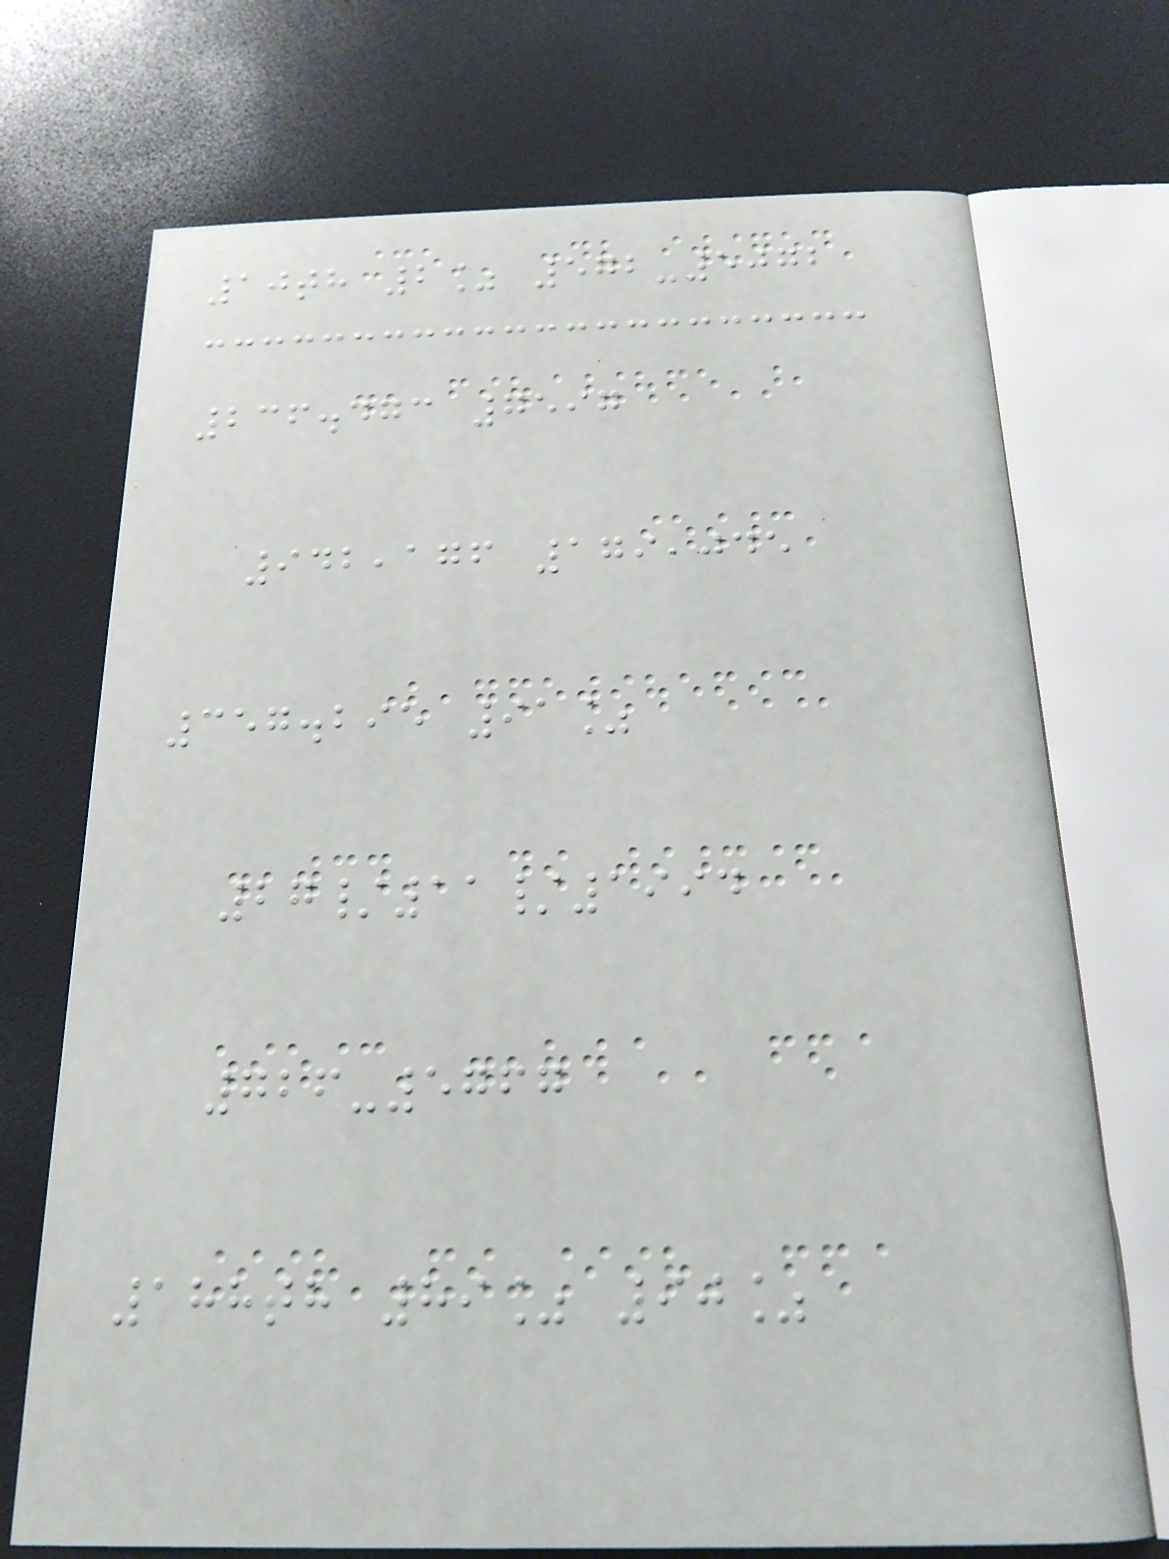10th 2% 572-5072
236.473 7597
942,176 179,045
357.295 91%
27/11/1994
726-5767
188th 89% 90%
